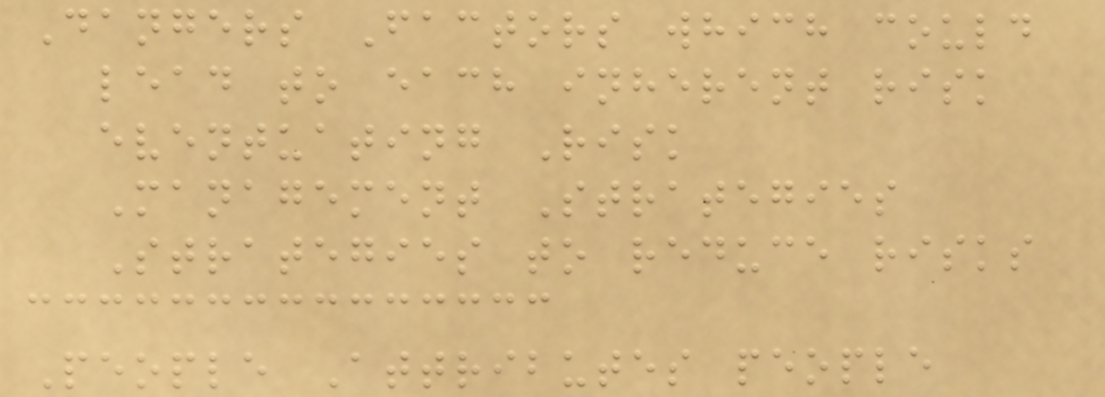Dangers Factors which could
lead to each inherent risk
eventuating Risk
Management Strategies
Strategies to reduce risks
People Attributes people
